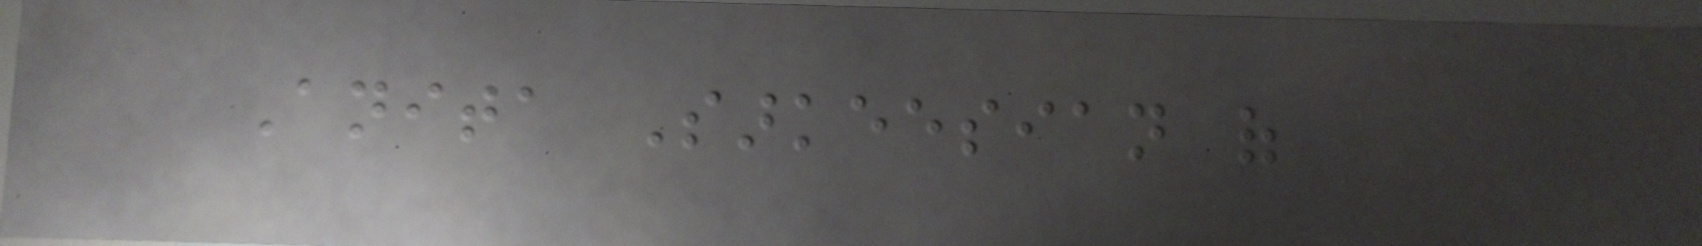Anita Sarkeesian of
